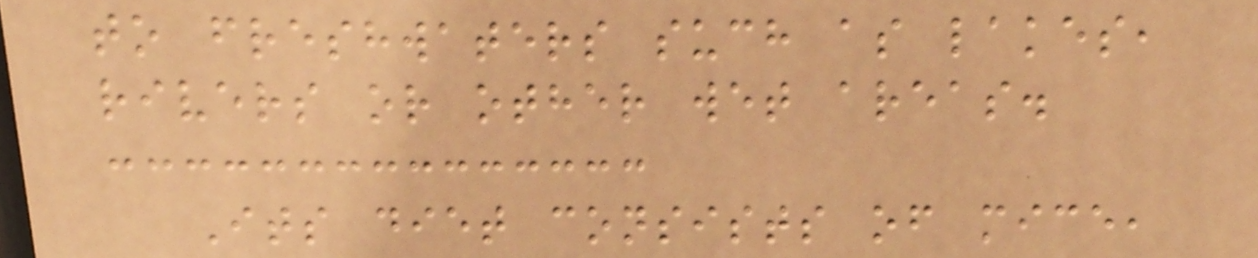to freshwaters such as lakes,
rivers or other wet areas.
Its diet consists of mice,
